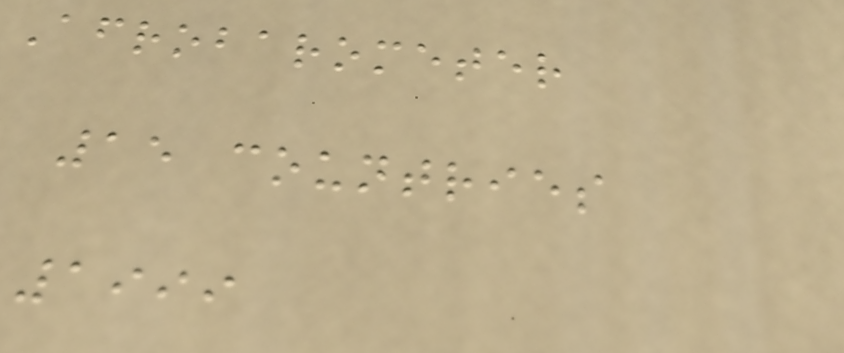Afrobarometer
15 countries
1999
